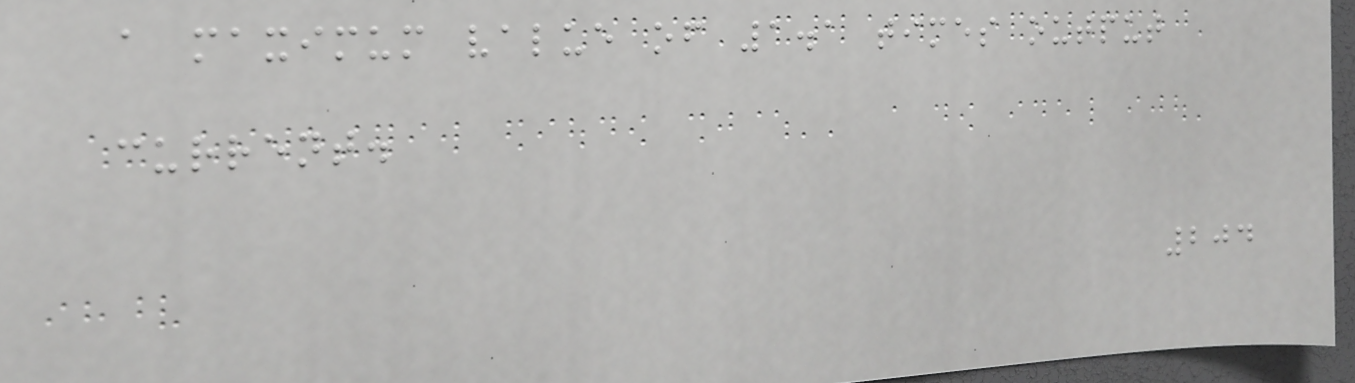a maximum value of 1.1 times output
current.
204
